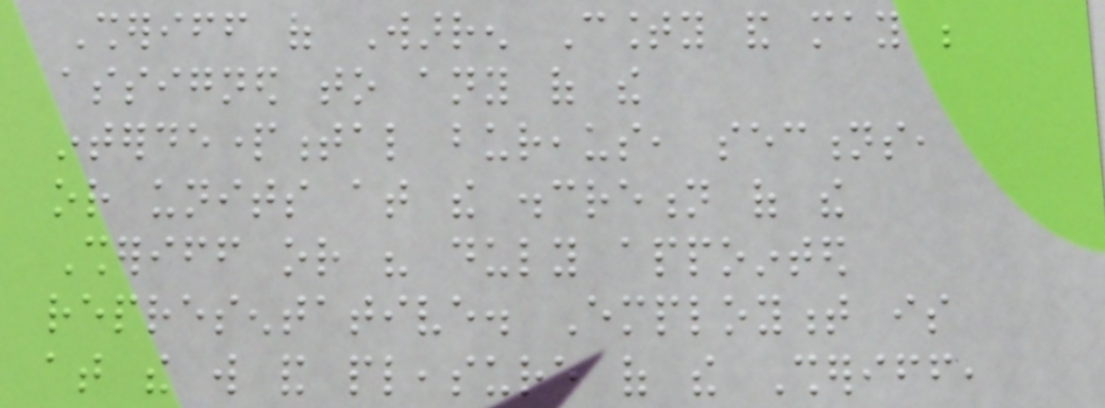Sheriff of Warren County and may be
assigned to any of the
interdepartmental bureaus, sections,
or units at the discretion of the
Sheriff or his duly appointed
representative. Employment is
at the will and pleasure of the Sheriff,
